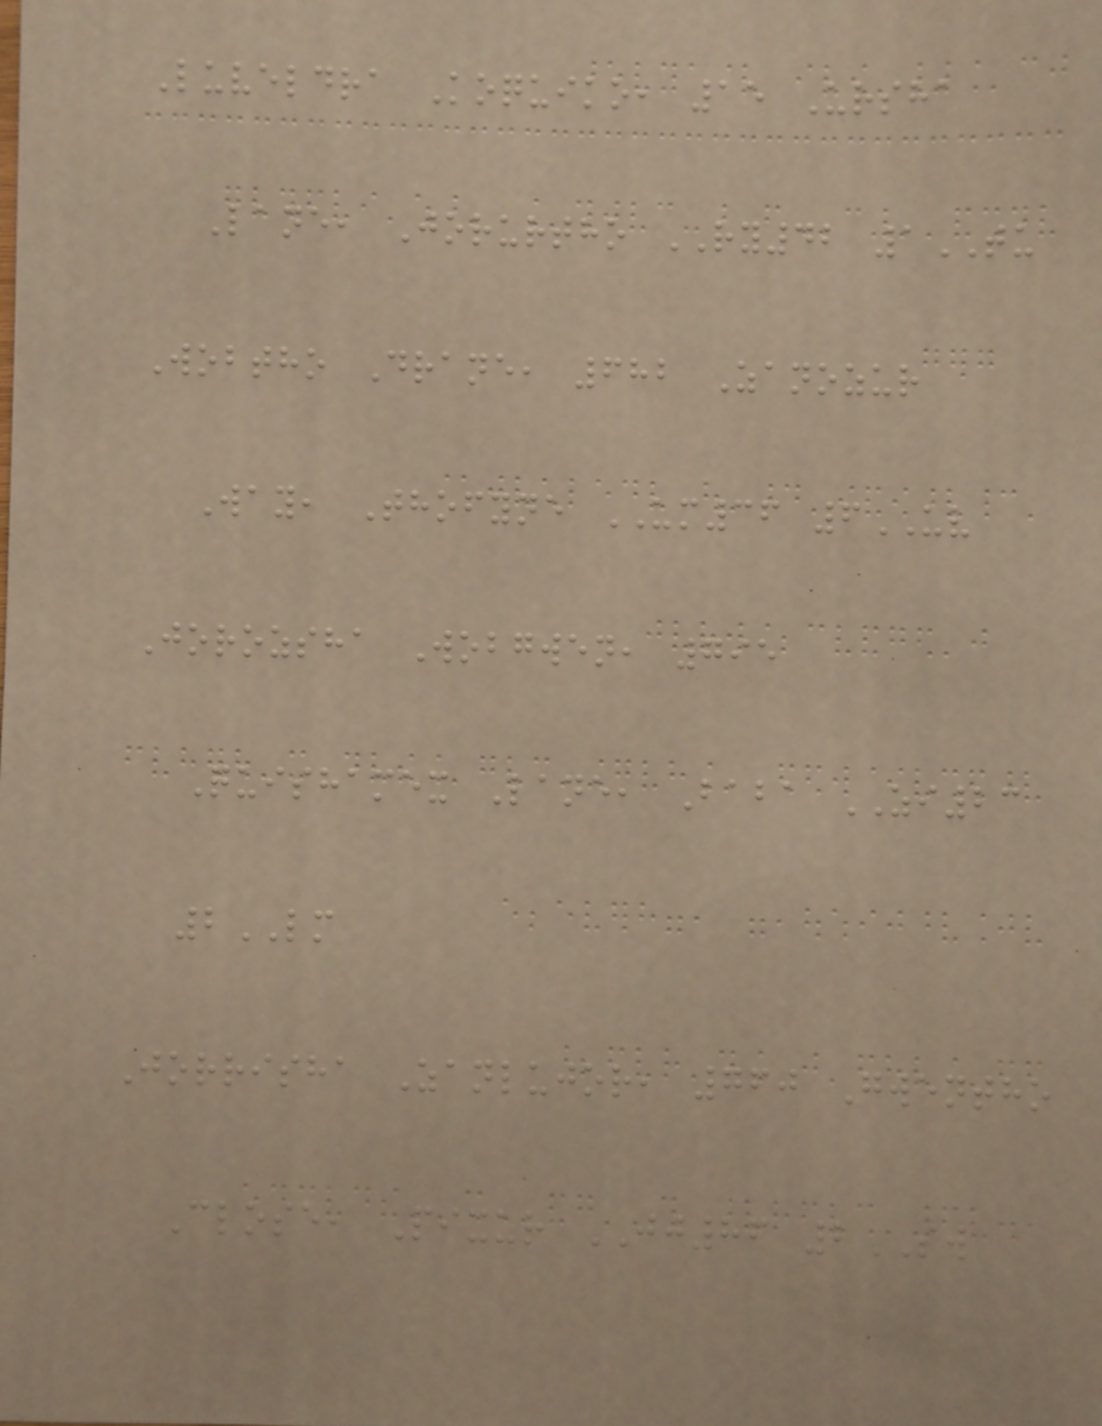Luveldra Koquiko, 15 Ursha
Lane, Jorurtho RY42 1TU
Wobtho Drane, 682 Zanozur
Way, Thofyne UM36 6UV
Jorozsha Wobgwen, 795
Quishamex Lane, Baba ZI23
2LM
Jorrisha Zanlujor, 760 Gwentho
Close, Pixur JJ86 2SW
